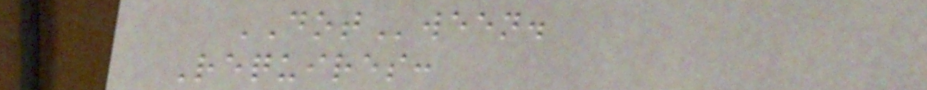DOTween.
Requires:
